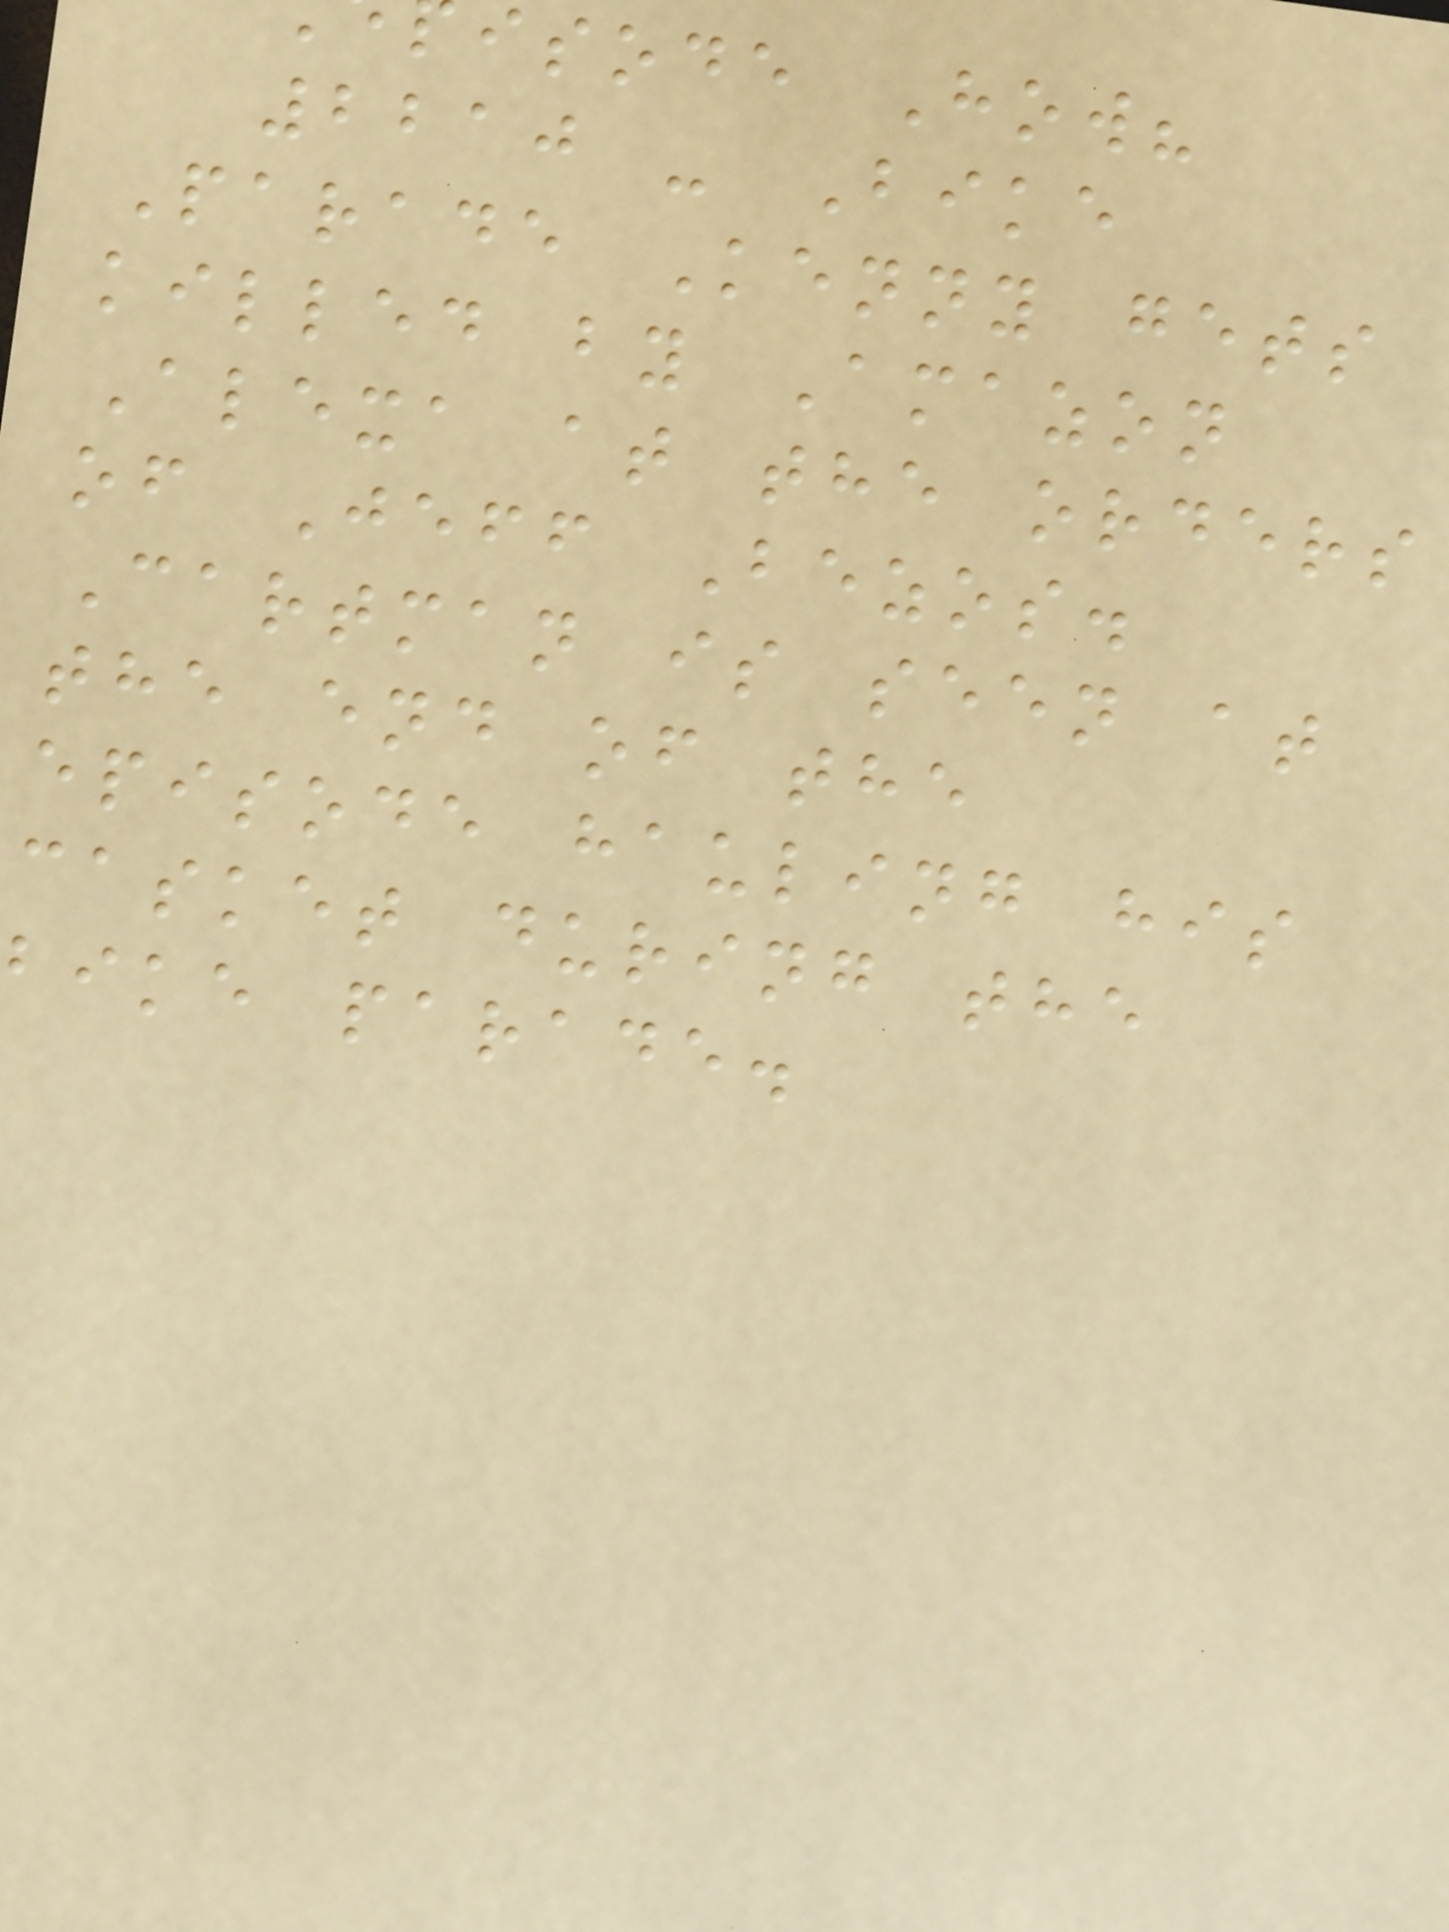isode How?
2210 - Bike
Parade Kenny gets
killed by Amazon
Alexa at the orders
of Jeff Bezos.
Cartman is seen at
the end of the
episode hauling his
casket during the
bike parade.
